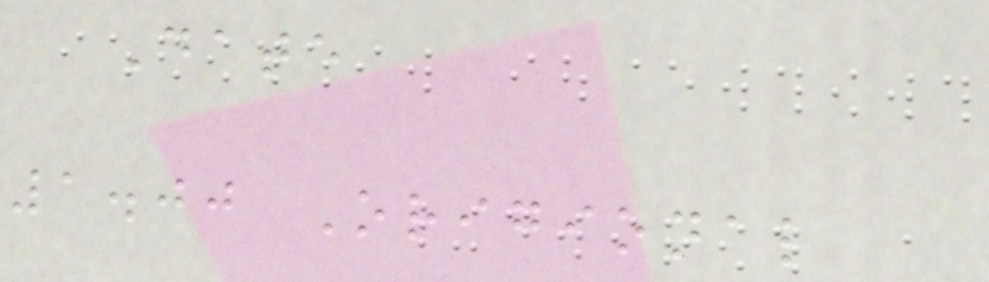Date
1.00 Origional
